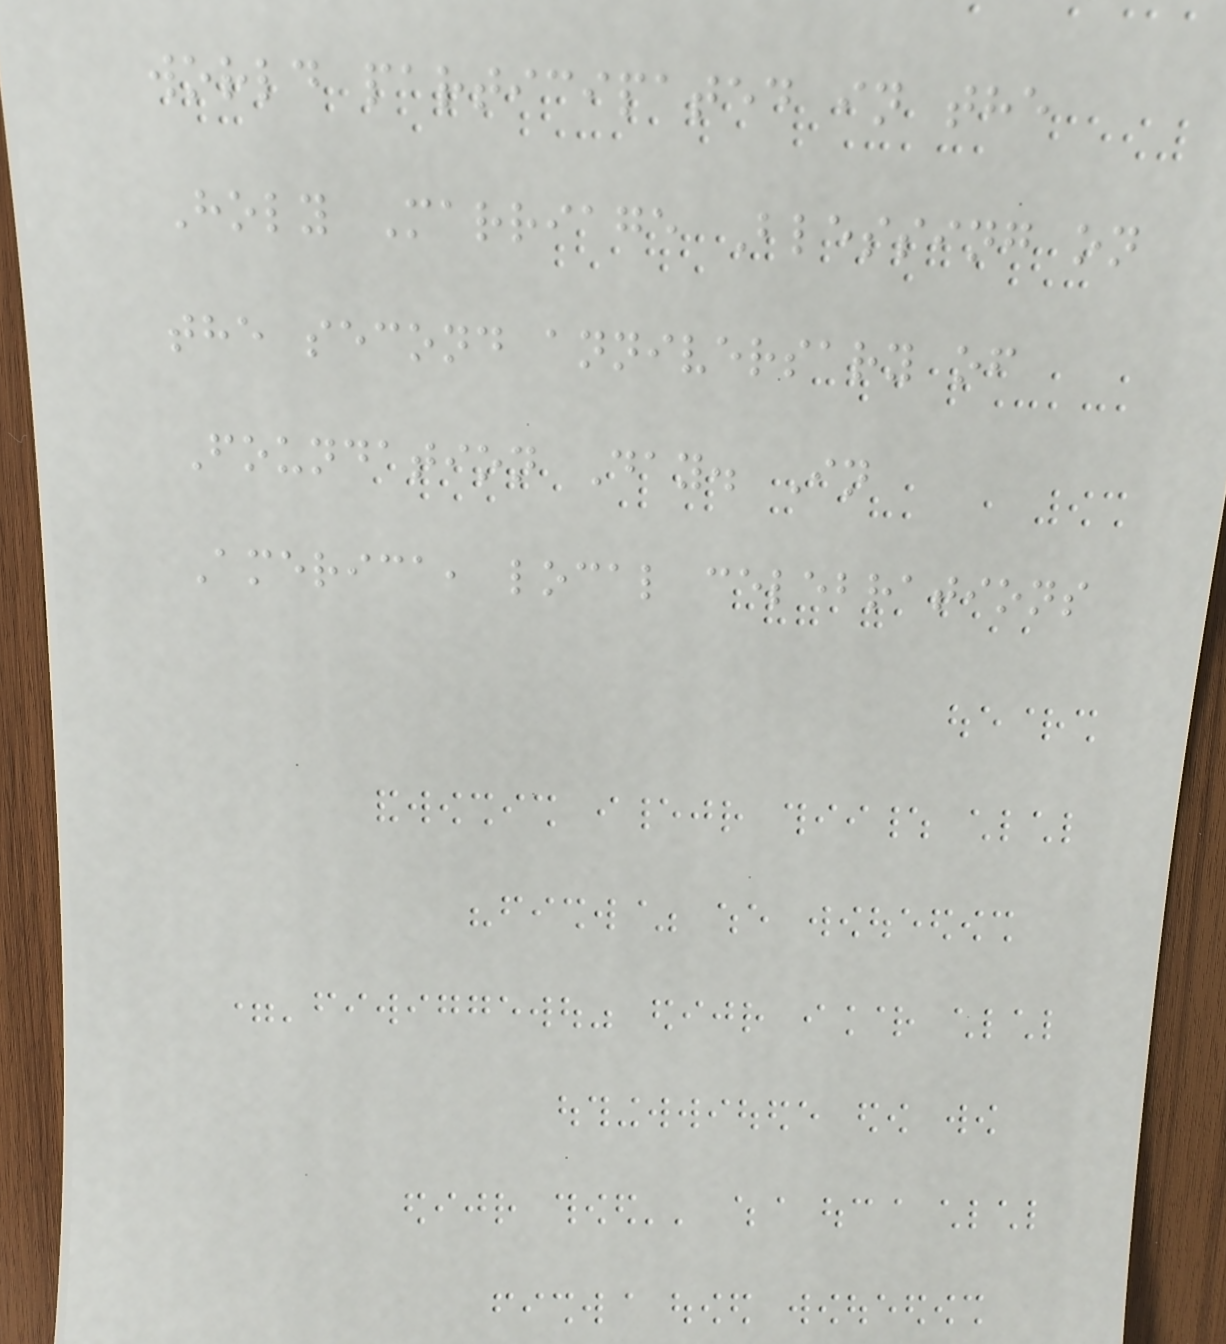world participated in the
Holy Marriage Blessing on
the second anniversary of
Foundation Day. In
America, local celebrations
